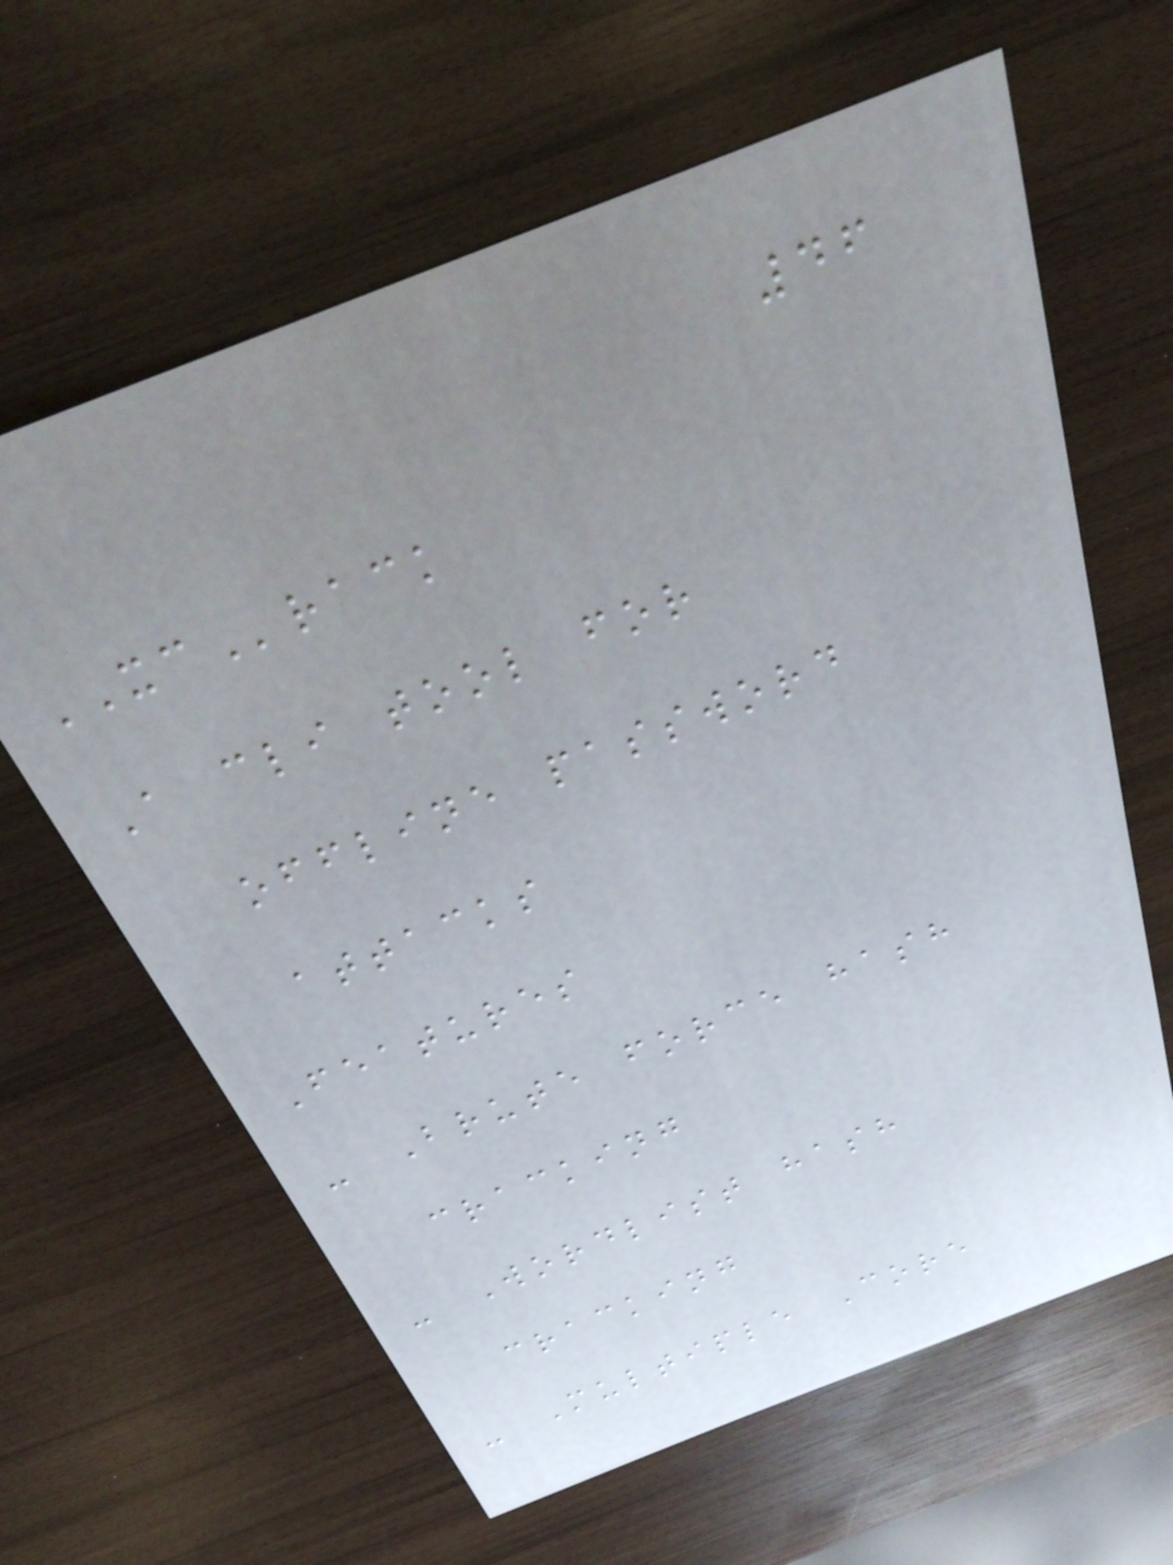46
XCrack
A cli tool for
offline password
attacks
Features
- Brute force hash
cracking
- Wordlist hash
cracking
- Multiple Core
